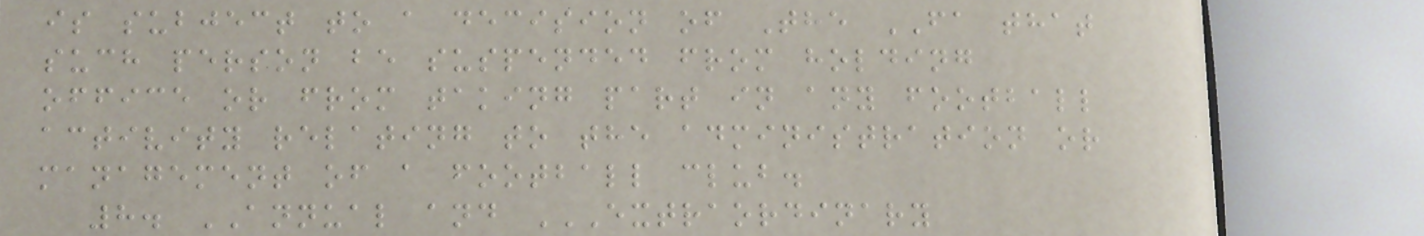is subject to a decision of The FA that
such person be suspended from holding
office or from taking part in any football
activity relating to the administration or
management of a football club.
8. ANNUAL and EXTRAORDINARY
